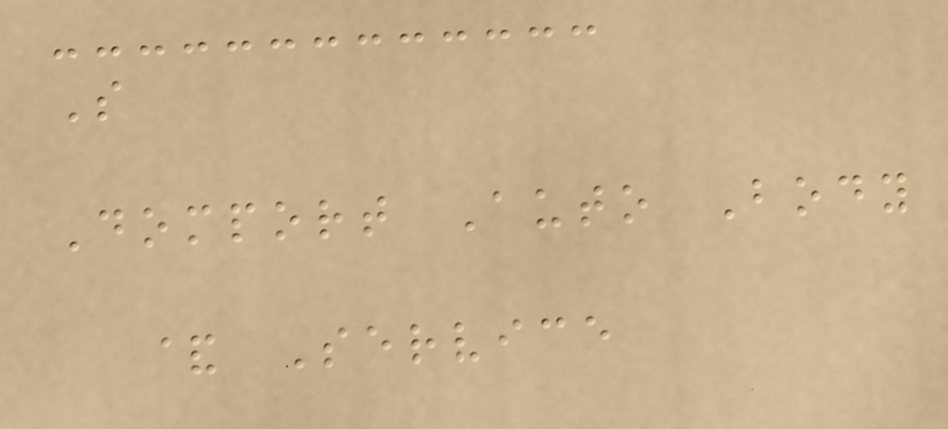S
Domport Auto Body
& Service
